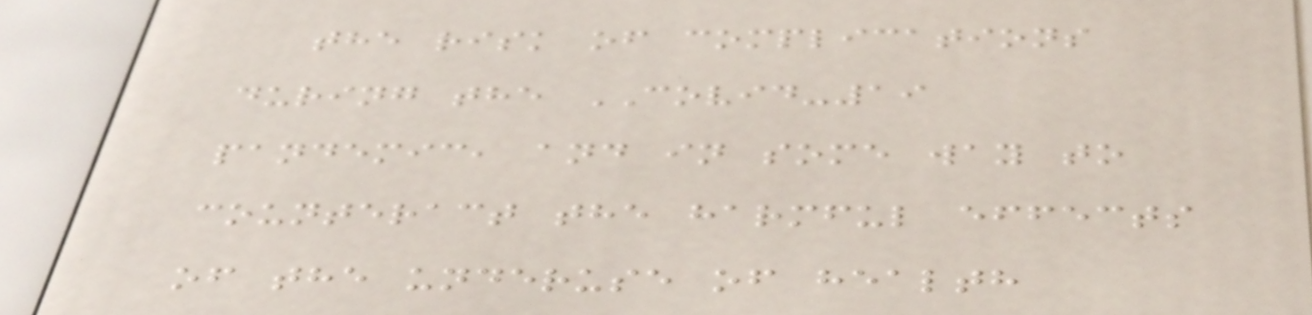the risk of complications
during the COVID-19
pandemic, and in some way to
counteract the harmful effects
of the underuse of health
